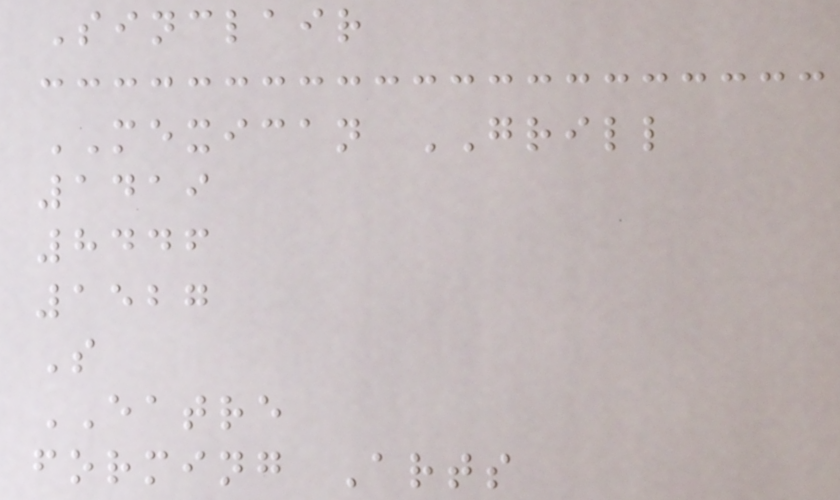Sinclair
MEXICAN GRILL
1419
8446
1527
S
EATRE
forming Arts
